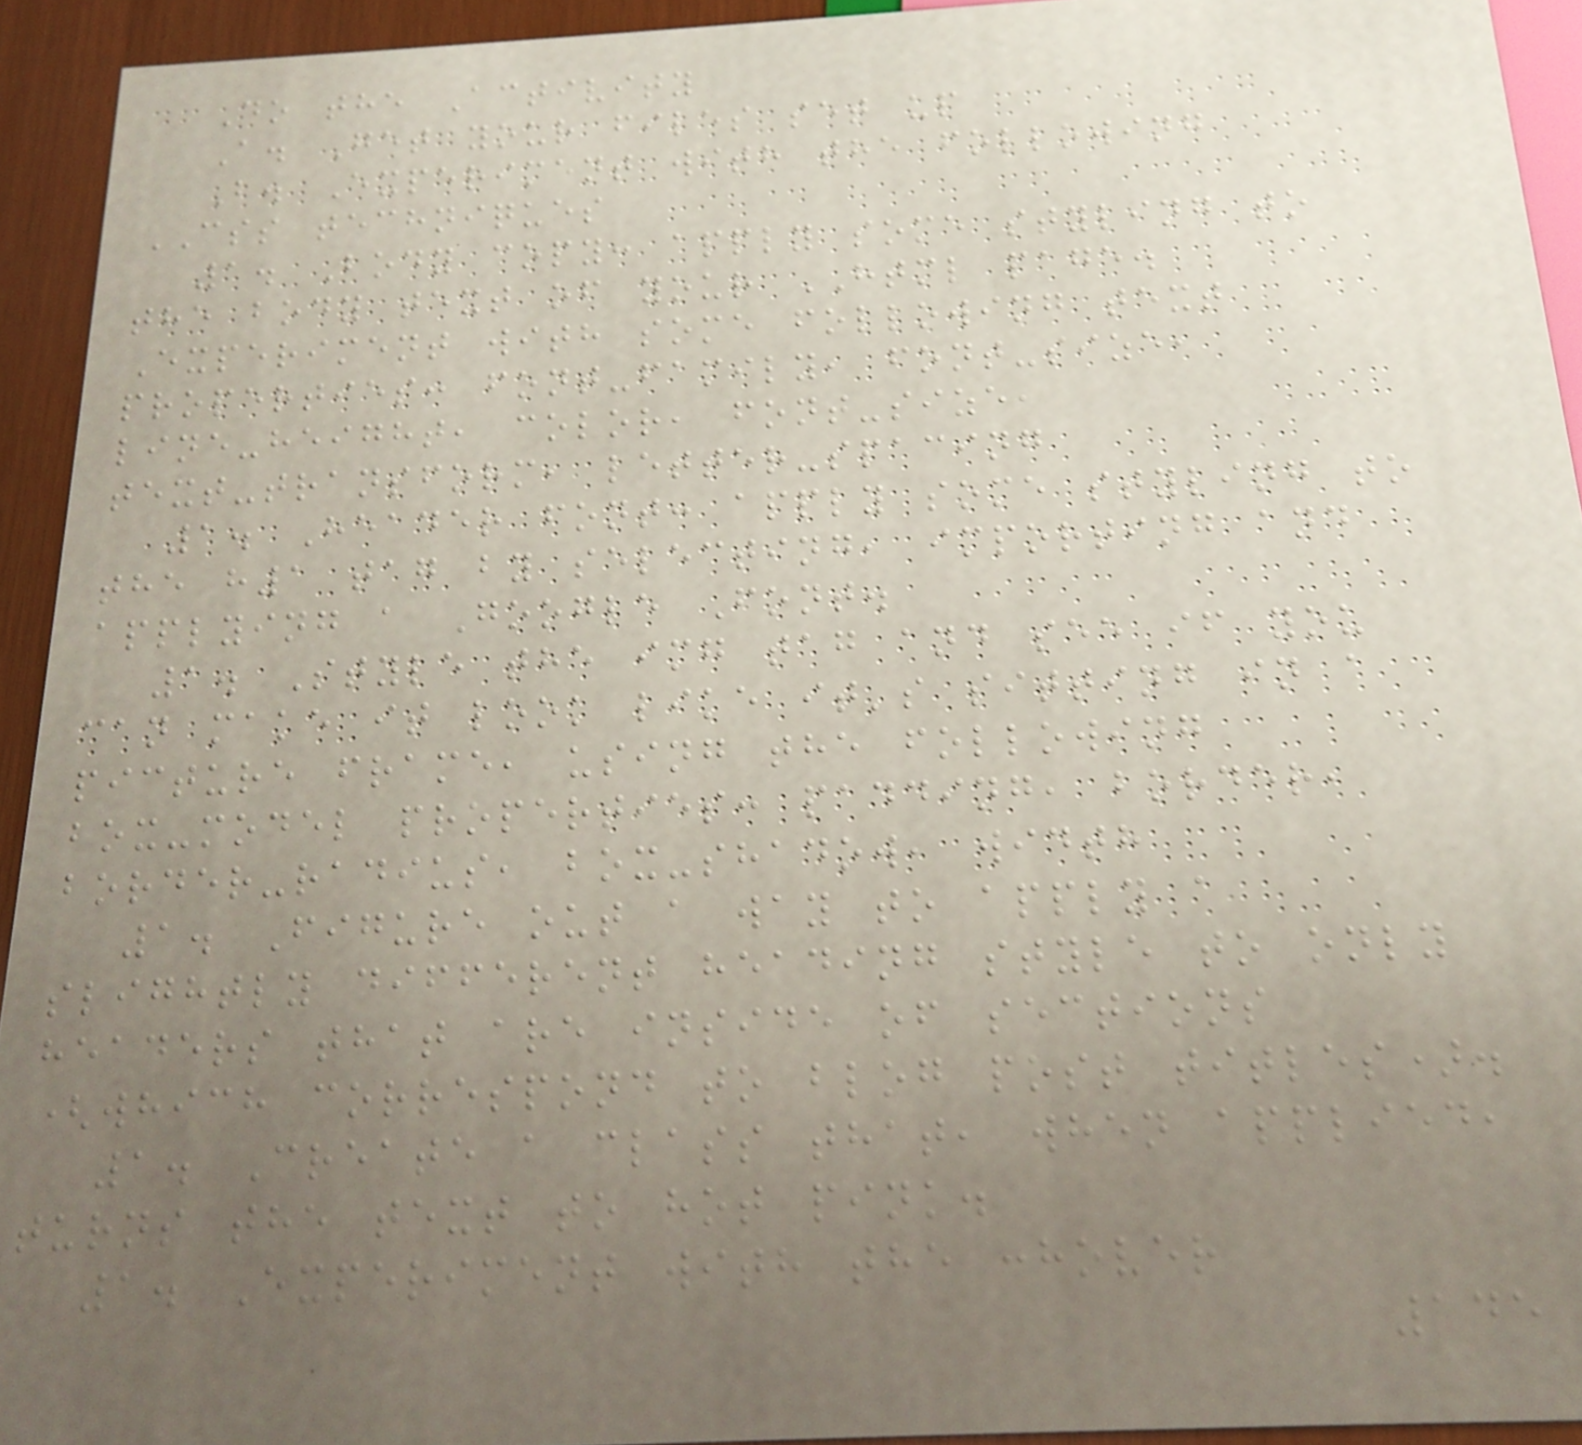Do the Activity
A. Get your files set up
B. Experiment with the following
CSS techniques
1. Body copy: apply some styling to
the body text of your HTML page.
Experiment with some following text
properties: font-family, font-size,
line-height, color, font-size,
text-transform, letter-spacing
1. Header font: apply some styling to
the h1 tag by selecting, importing and
applying a Google Font.
1. Style the img tag and see if you
can make it look like it's sitting in a
picture frame, using the following
box-model properties: padding, border,
border-radius, box-shadow, width
1. Figure out a way to apply a
slightly different heading style to only
headers that are inside of sections
(which correspond to blog post titles).
1. Create a class that, when applied,
turns the text to hot pink.
1. Experiment with the :hover
145
